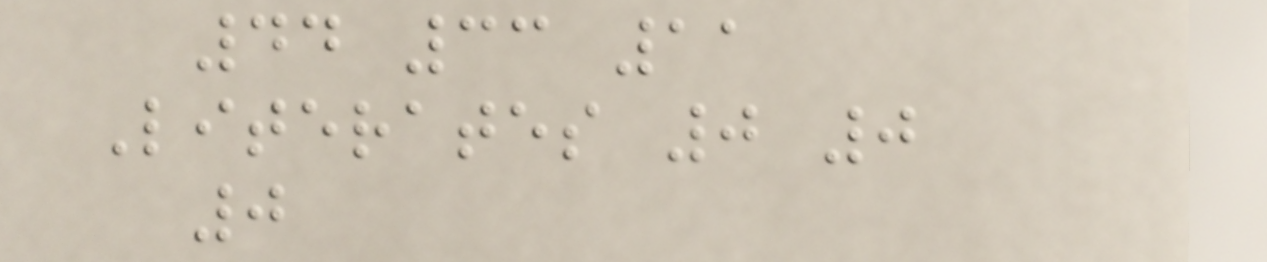44 33 11
Literates 0 0
0
